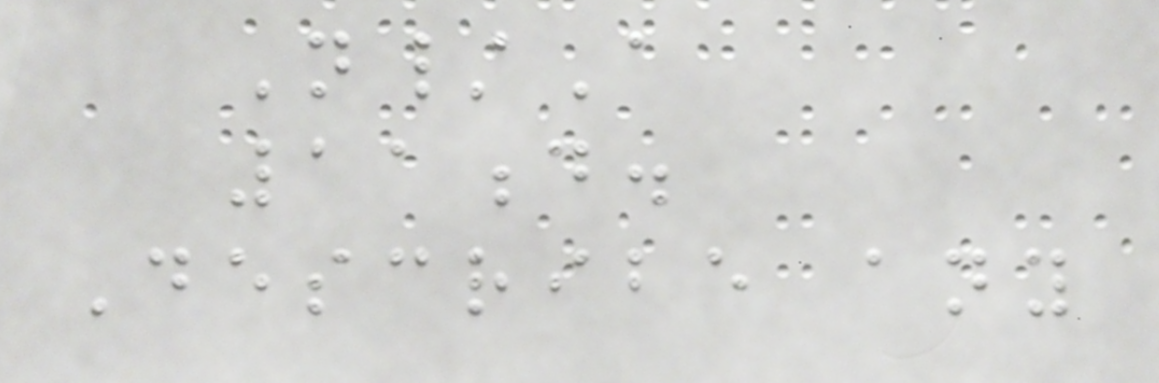N/A
11d.
Describe any
